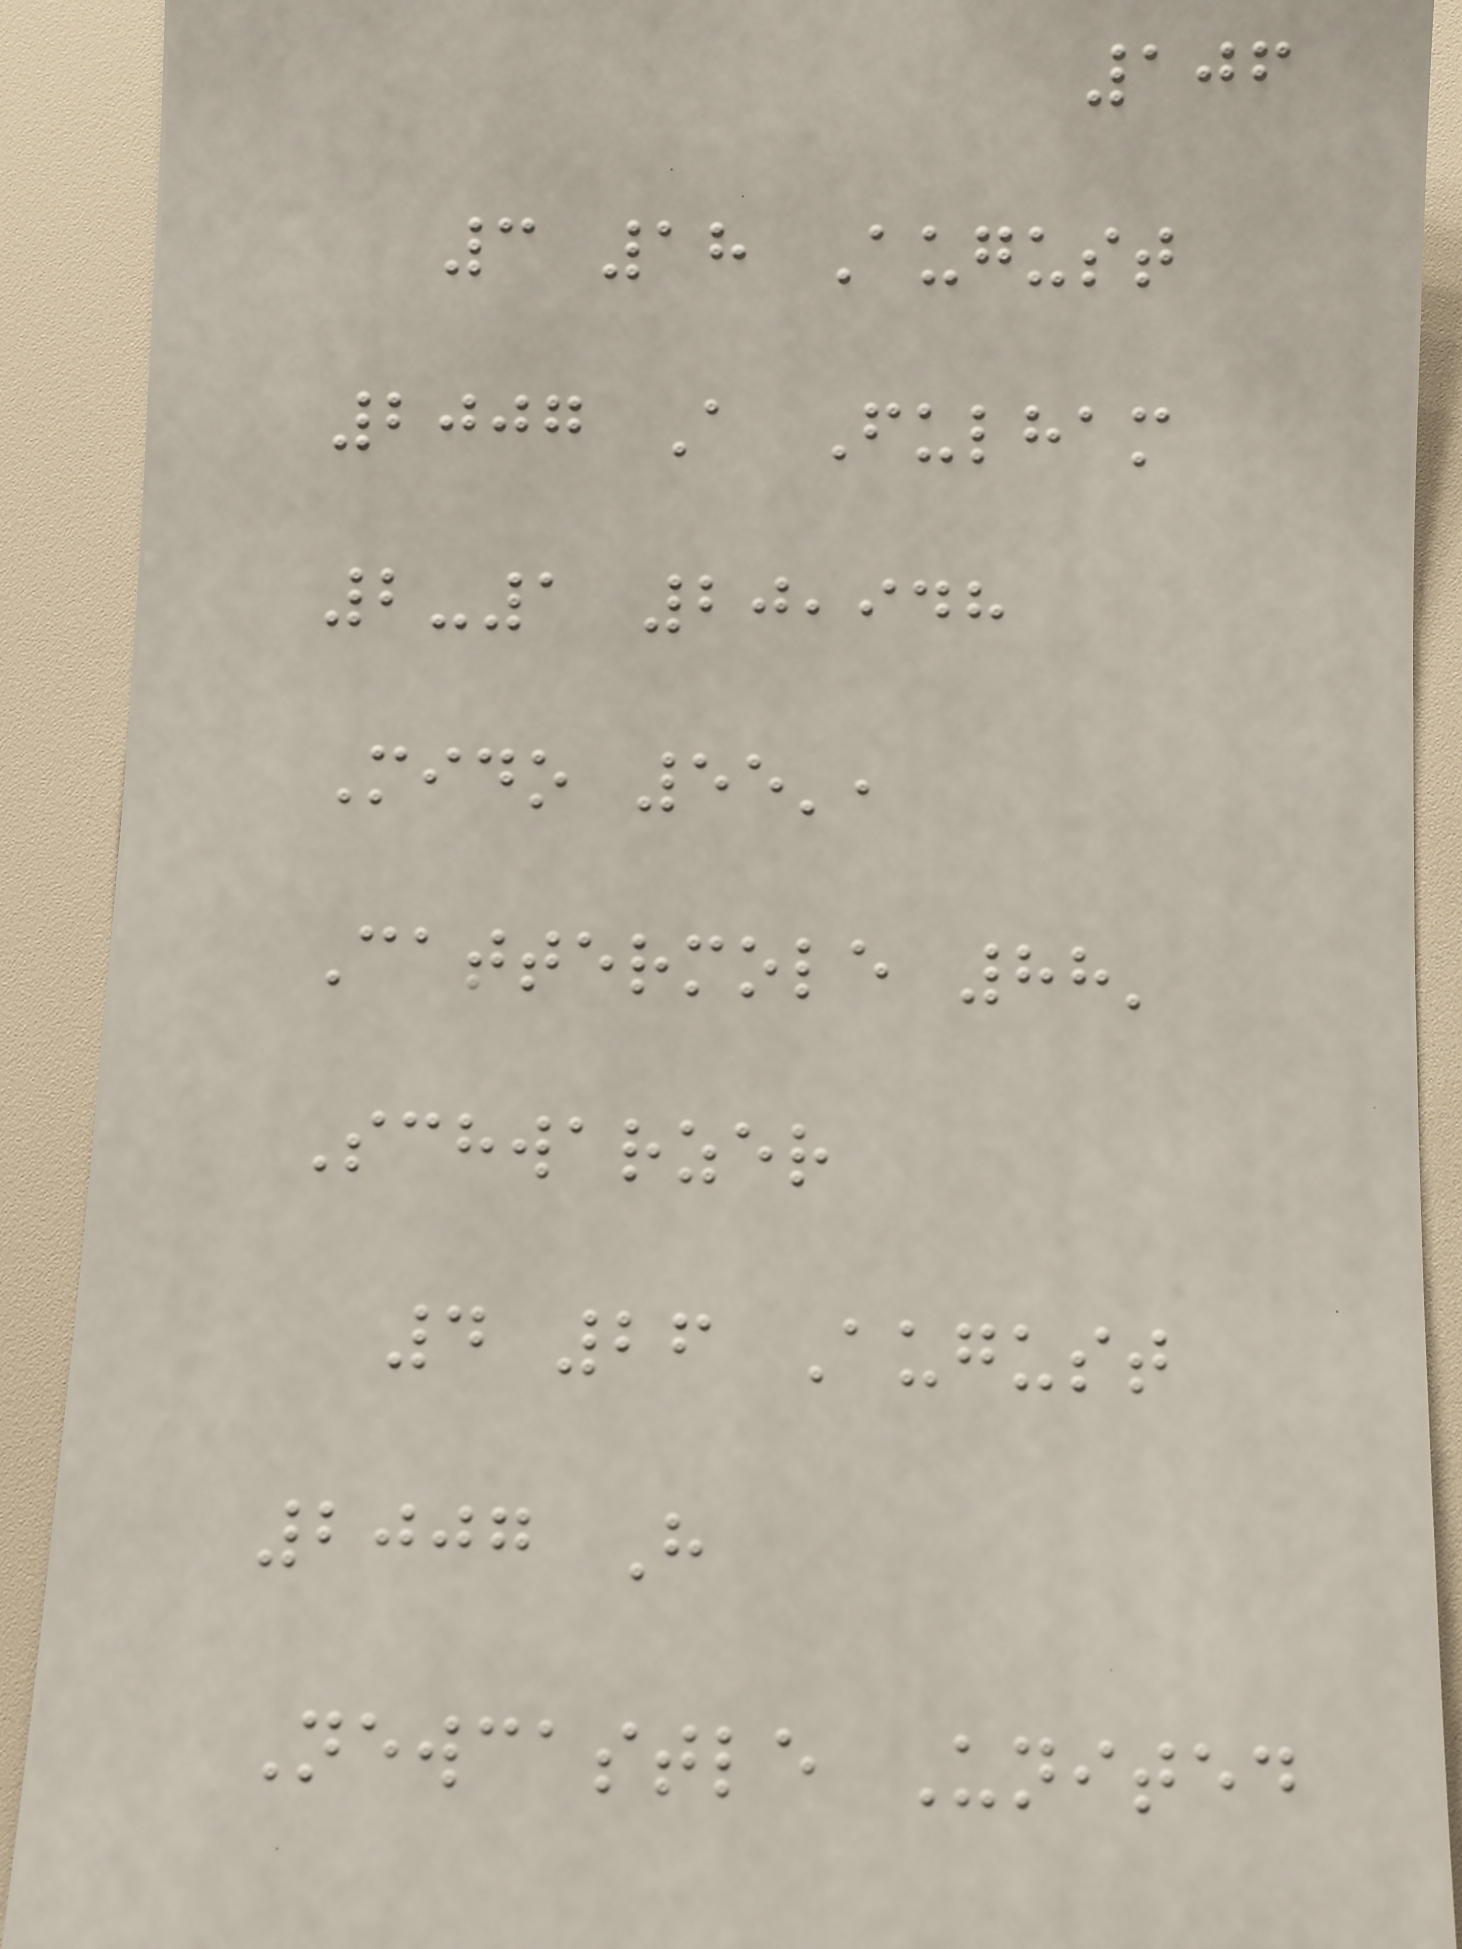106
3 18 August
2007 A Fulham
2-1 20,948
Mido 55',
Cattermole 88'
Schwarzer
4 26 August
2007 H
Newcastle United
